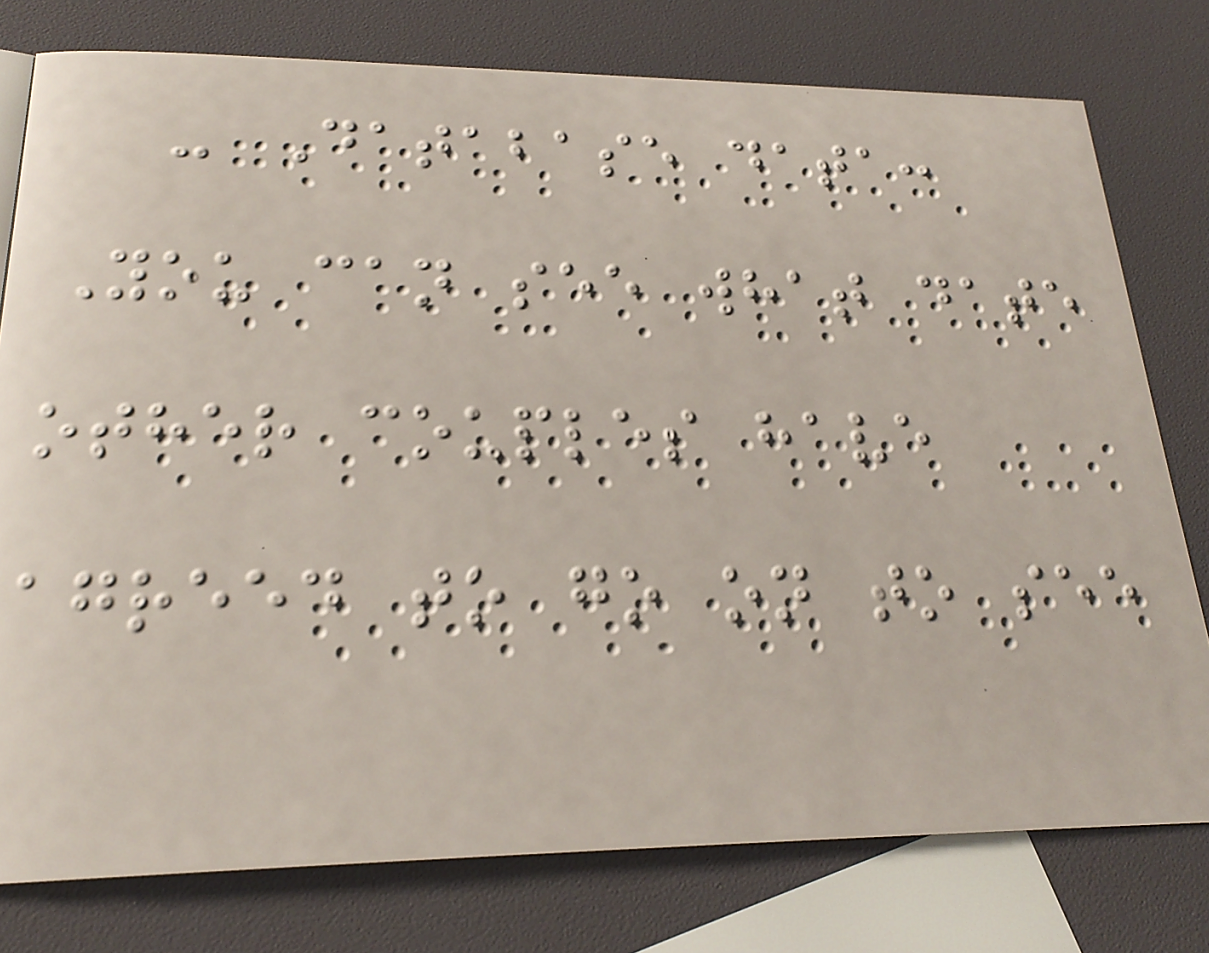- Database data:
You can see what date
other couples have
agreed to go on to see
